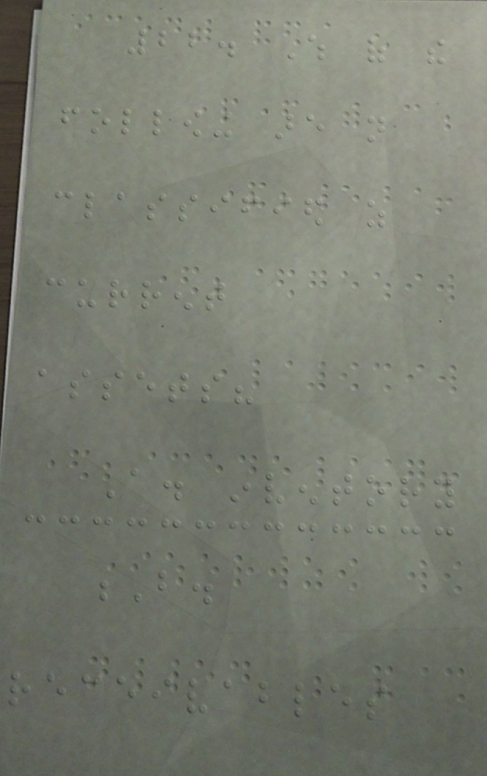22. Which of the
following are not
classified as
current
assets?
A. inventory
B.
receivables
